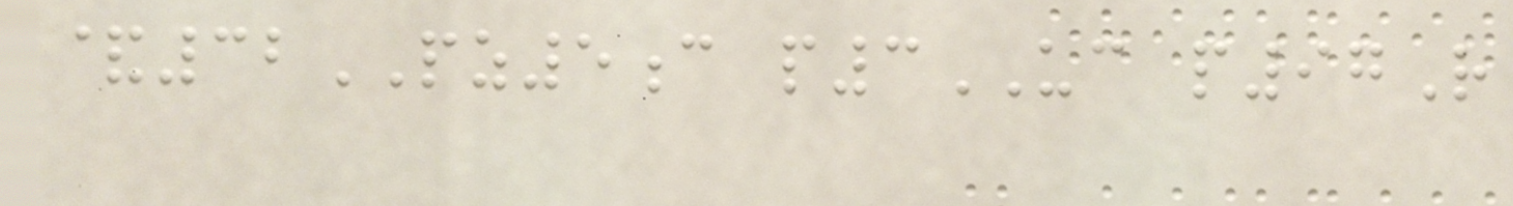&32PZ5c p3UC p97R
